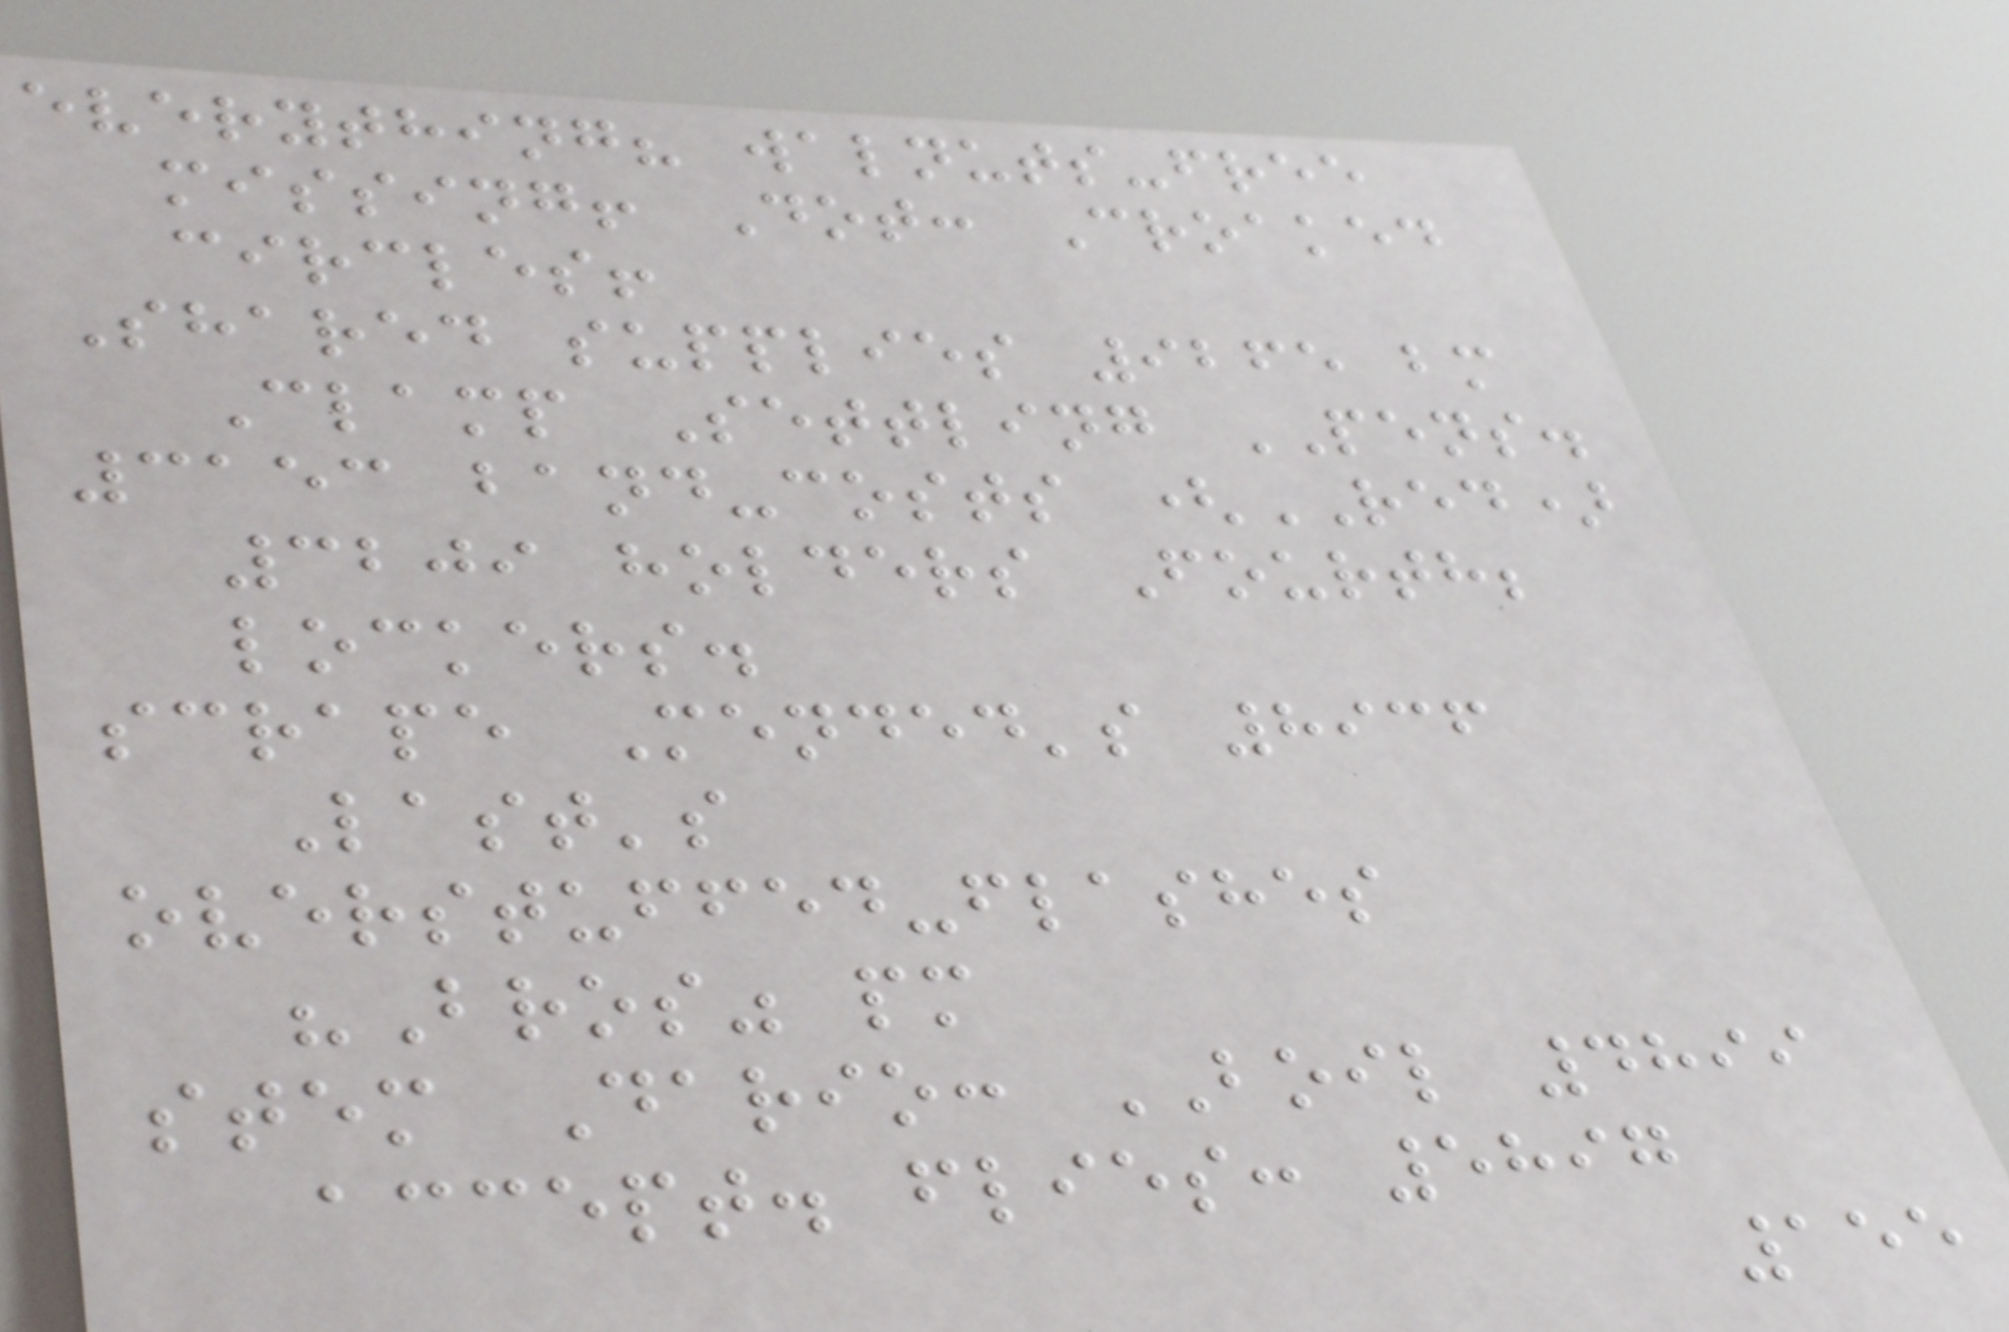everything? walnuts-free
missing! Dot: Croaked
circles!
Shared supplies 9265 bm
Clamp Settling PENS.
3153 band-costs (RED)
3209 holders Fourth;
lockers.
scrape Mended's 8936
Last's
overstuffed-flashes
"Bros" pm
stem Dario: BOIL 4899
accept. flies: 5897
155
